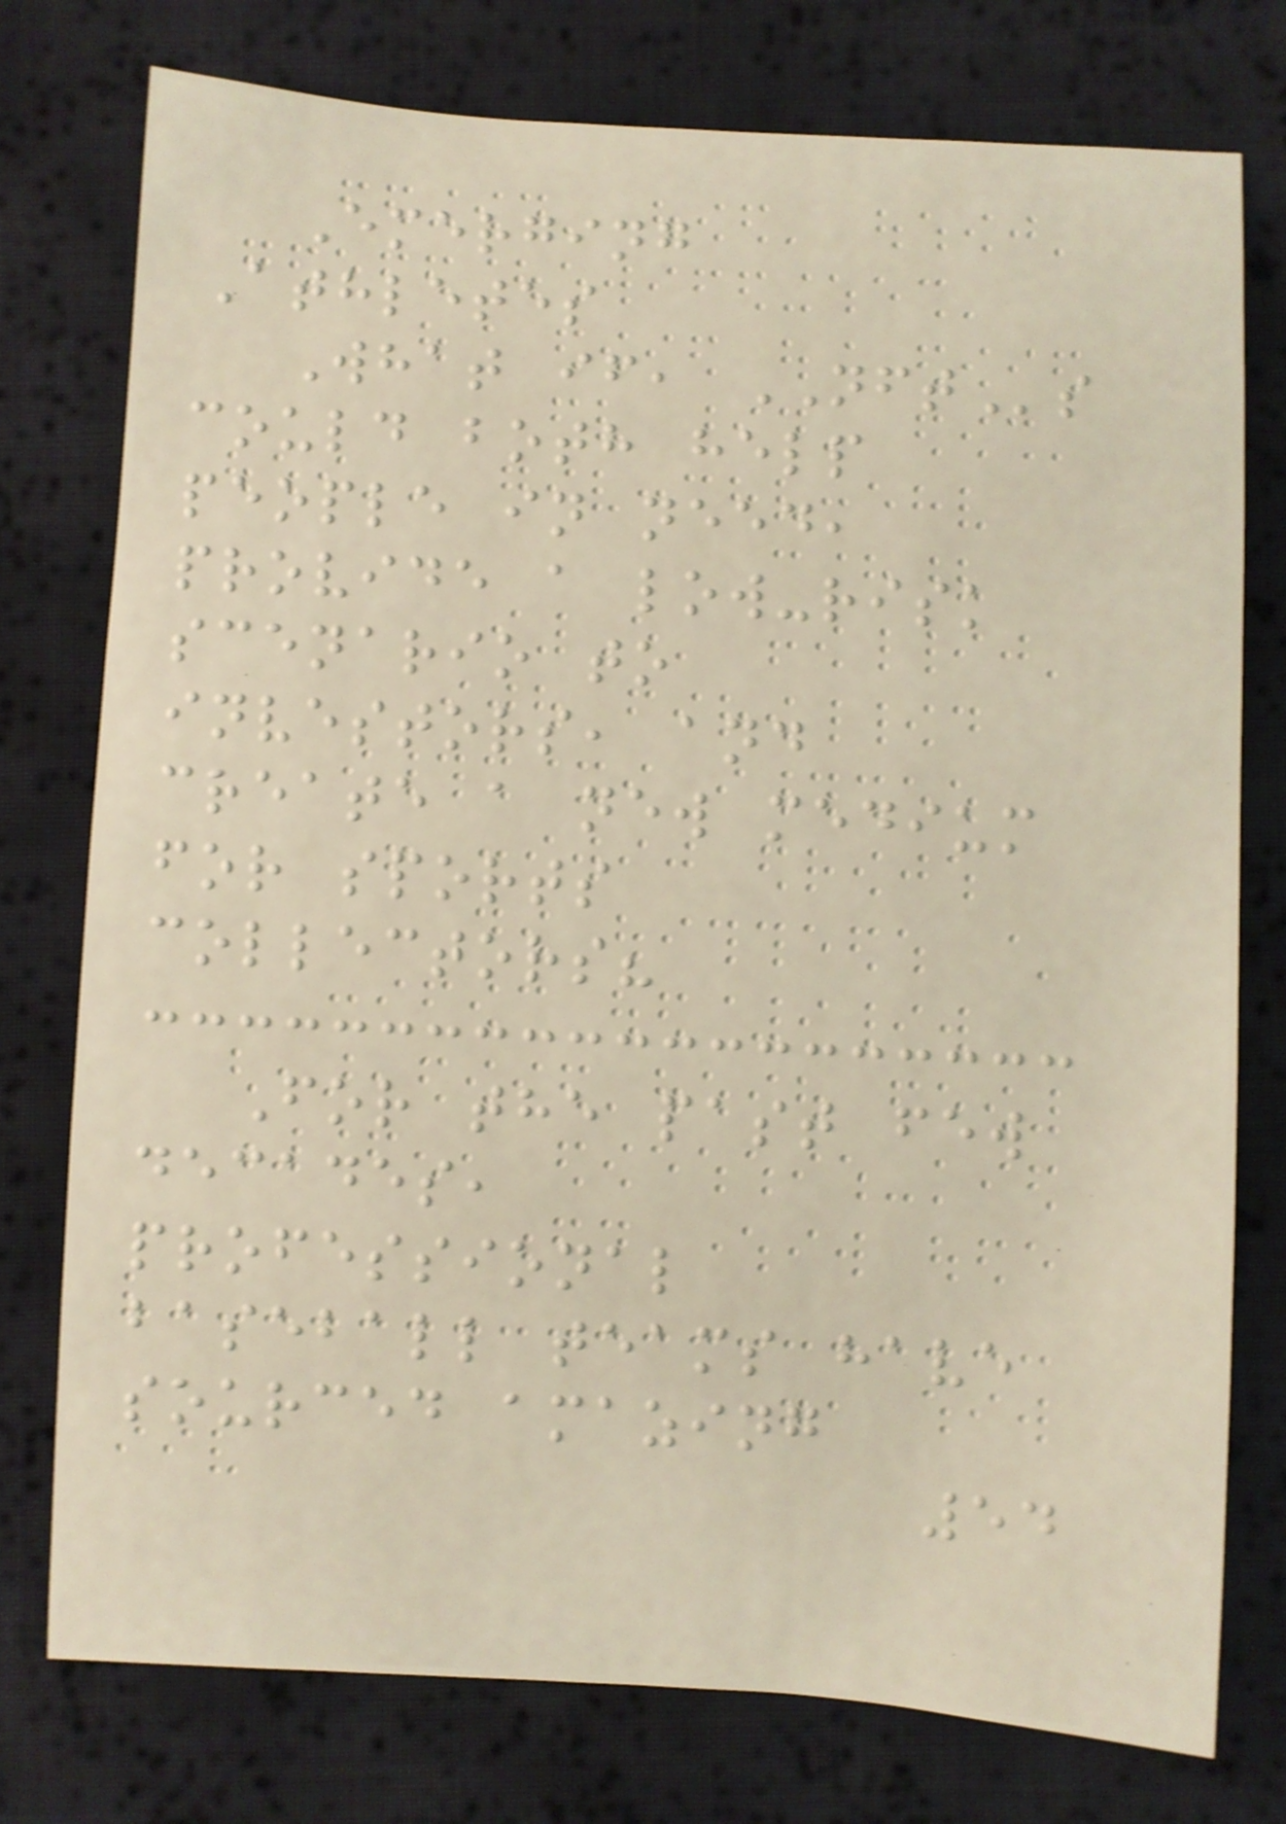Emerging
Athletes
What if, NFTs
could both help
people in need,
provide a low-risk
scenario to
investors, and
create a new medium
for sports
collectors?
For the past few
decades,
professional
baseball teams have
sourced amazing
54
